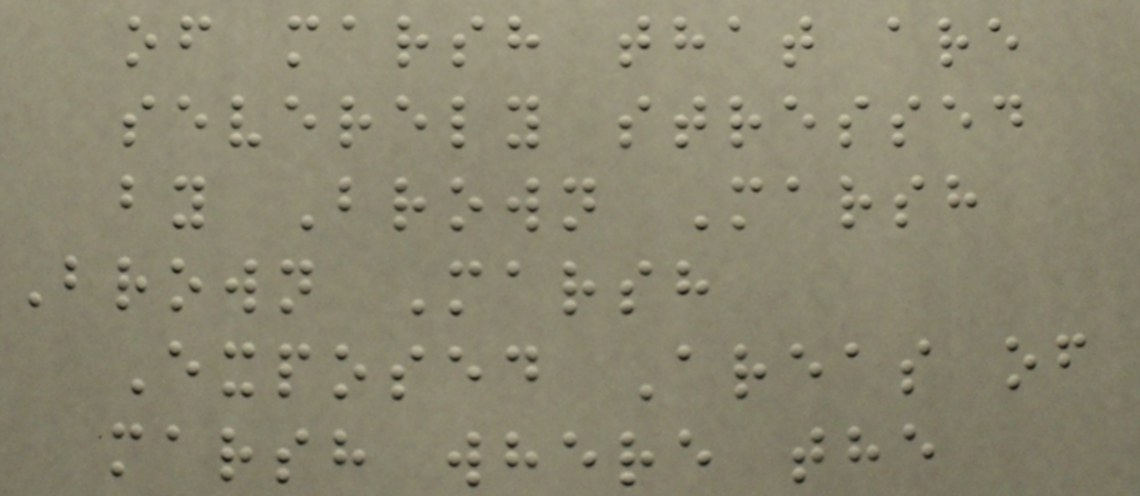of marsh that are
severely stressed
by Brown Marsh
Brown Marsh
Exposed Areas of
marsh where the
